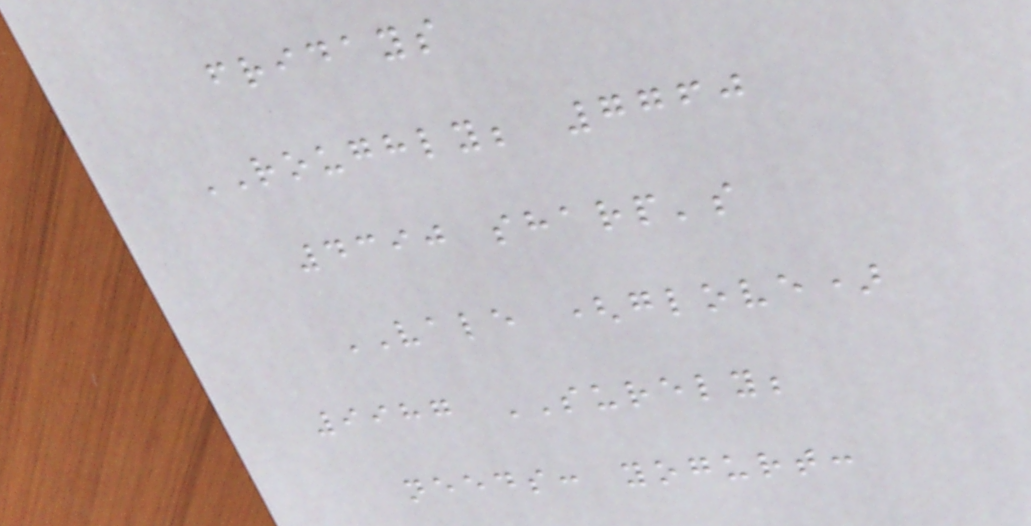fridays
ROUGHLY; 7760
4390 sharp's
VALE (glove)
9987 SURELY;
needs: yogurt:
